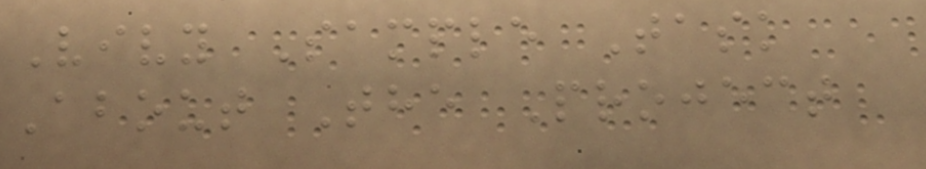Vivy Sample Task
About The Project
